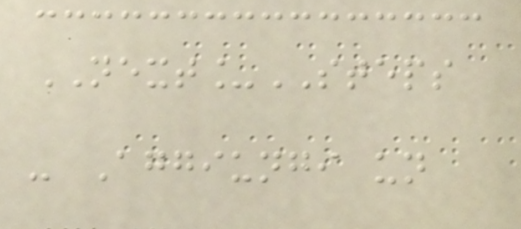NEXT_STEPS
- Aggiungi un
